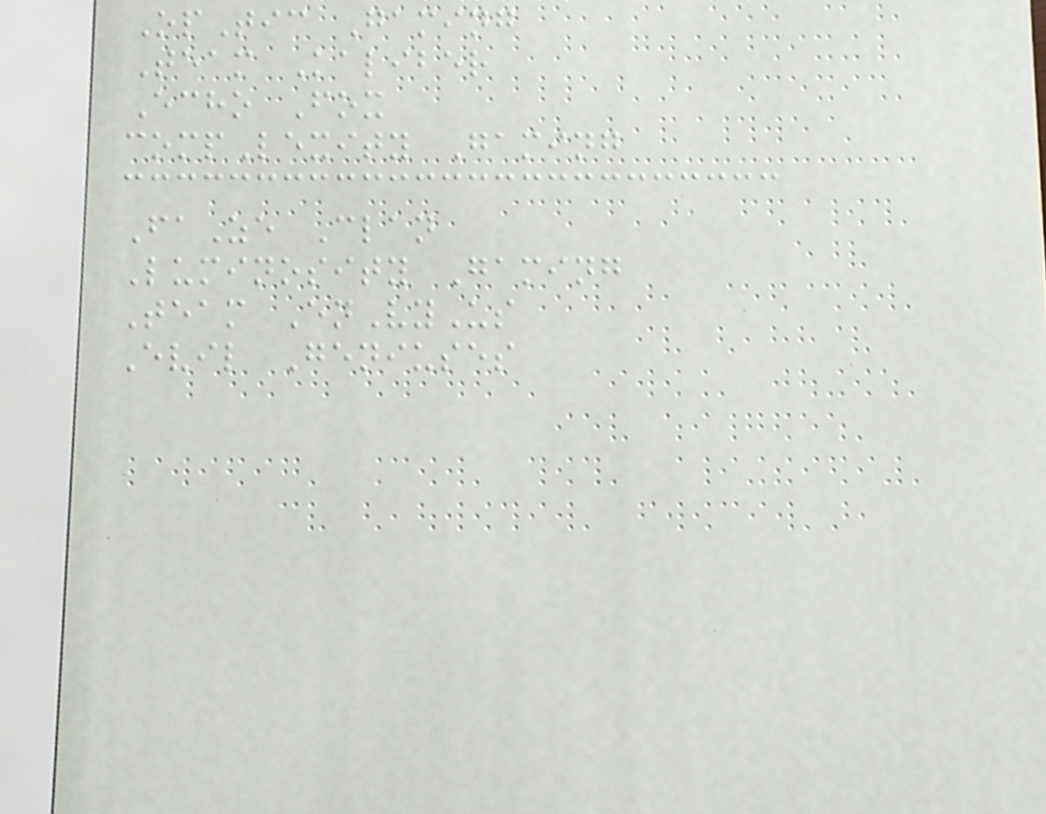OpTic Gaming
Team Kaliber
Echo Fox
compLexity Gaming
FaZe Clan
Luminosity Gaming
Team EnVyUs
Evil Geniuses
